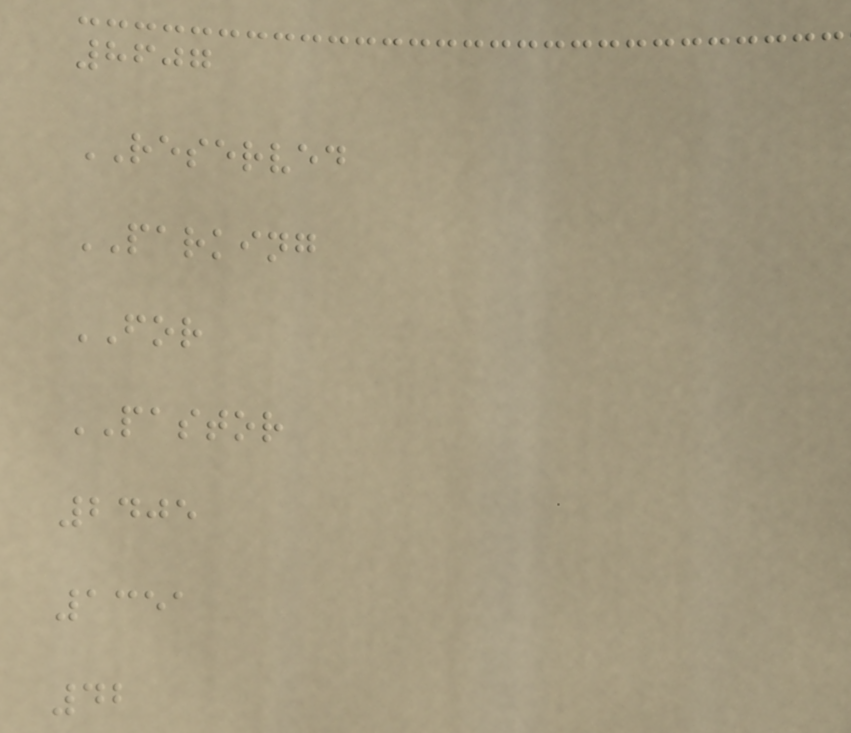8607
RESERVED
PARKING
FOR
PASTOR
2405
1351
42
